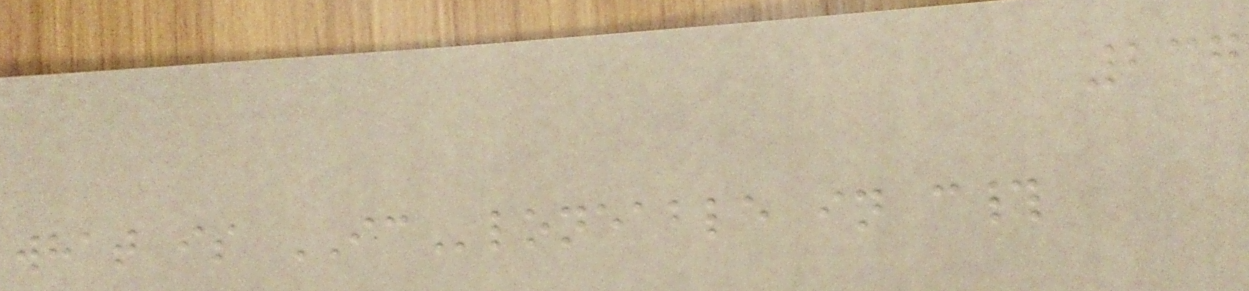237
what is ICloneable in c#
